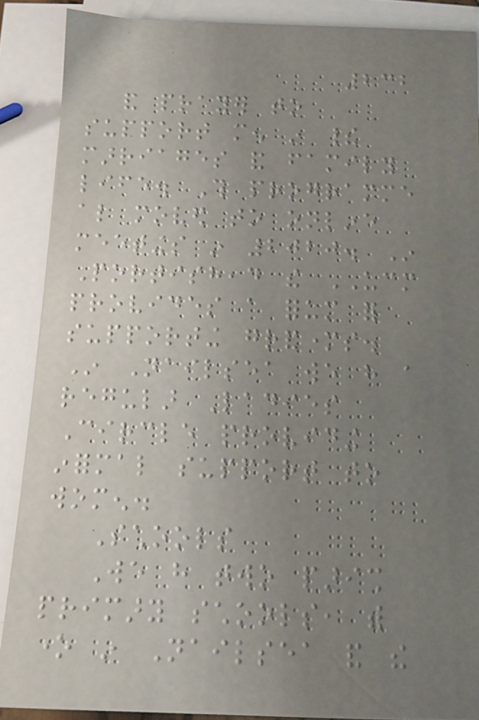232
and prayer to
support men in their
marriages and family
life. This programme
also moved to online
meetings in 2020. In
Portishead the UCM
provides a forum for
supporting grandmothers.
In Nailsea we have a
regular Ladies
Circle providing
informal support to
women.
Schools
We have two parish
primary schools, with
one in Nailsea and the
